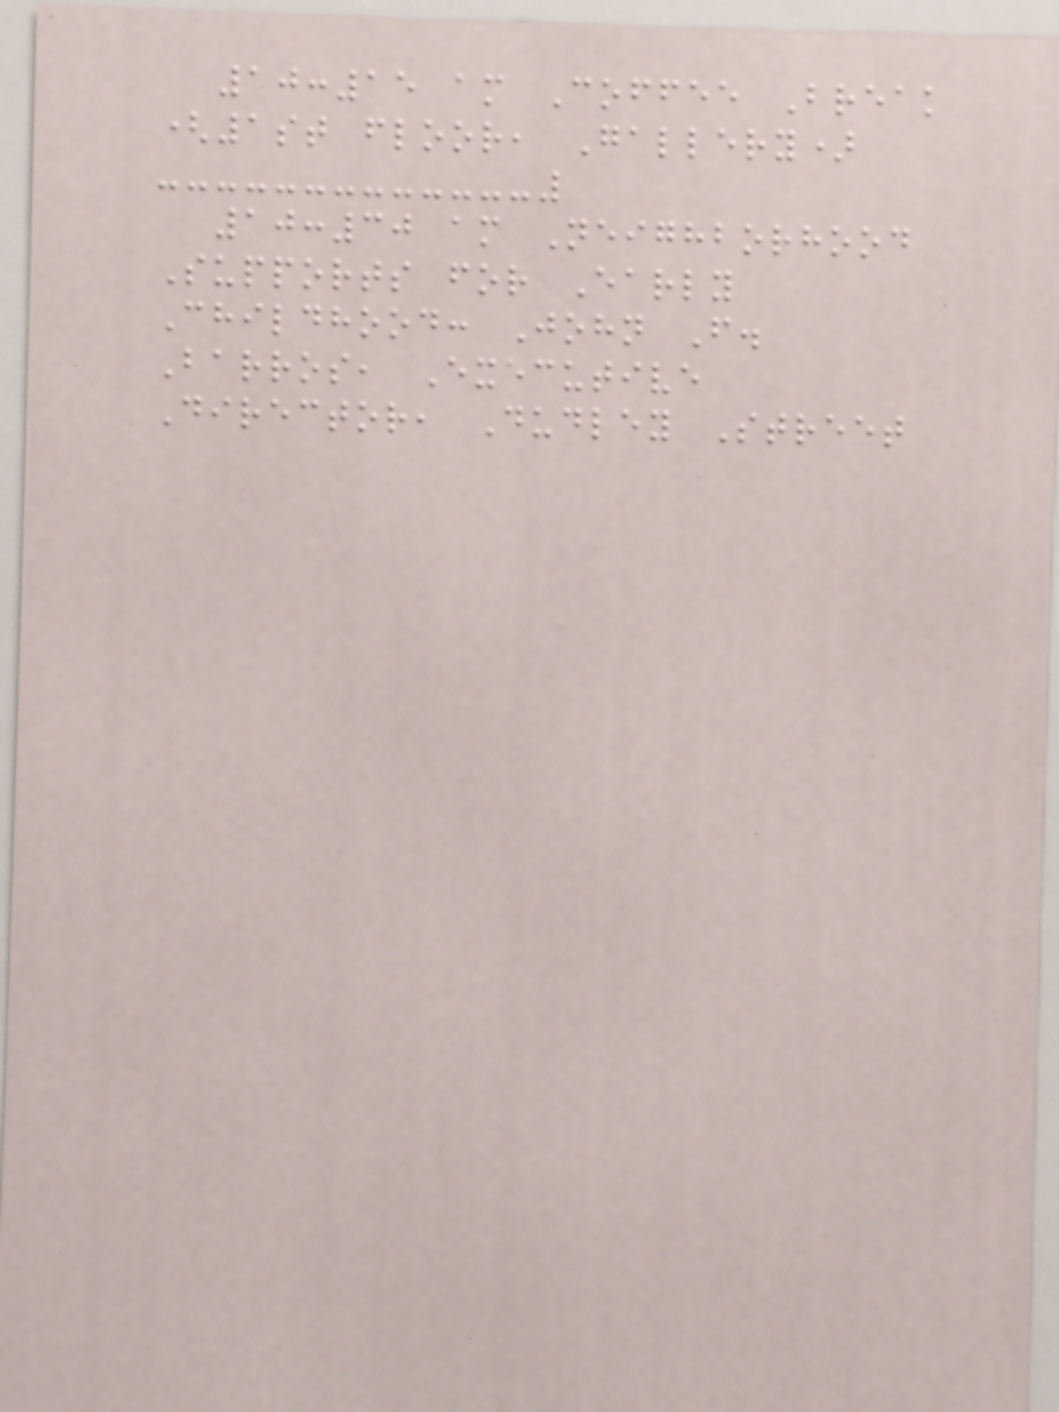10:15 am Coffee Break
(1st floor, Gallery)
10:30 am Neighborhood
Supports for Early
Childhood: John F.
Barros, Executive
Director, Dudley Street
